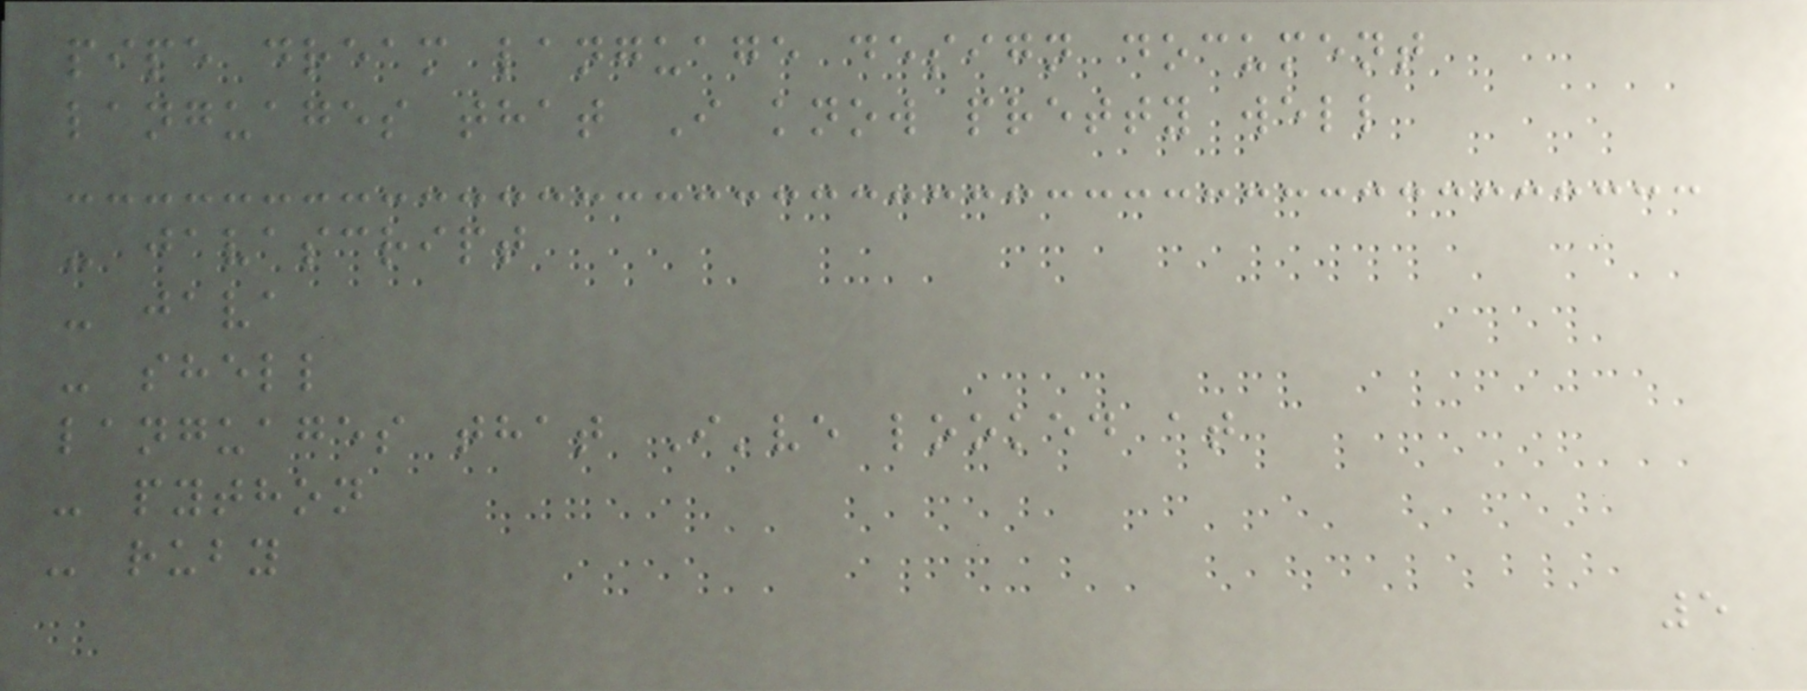pipe dream language design document
languages that I know pretty well
- javascript
- java
- shell
languages that I've looked at
- python
- ruby
5
